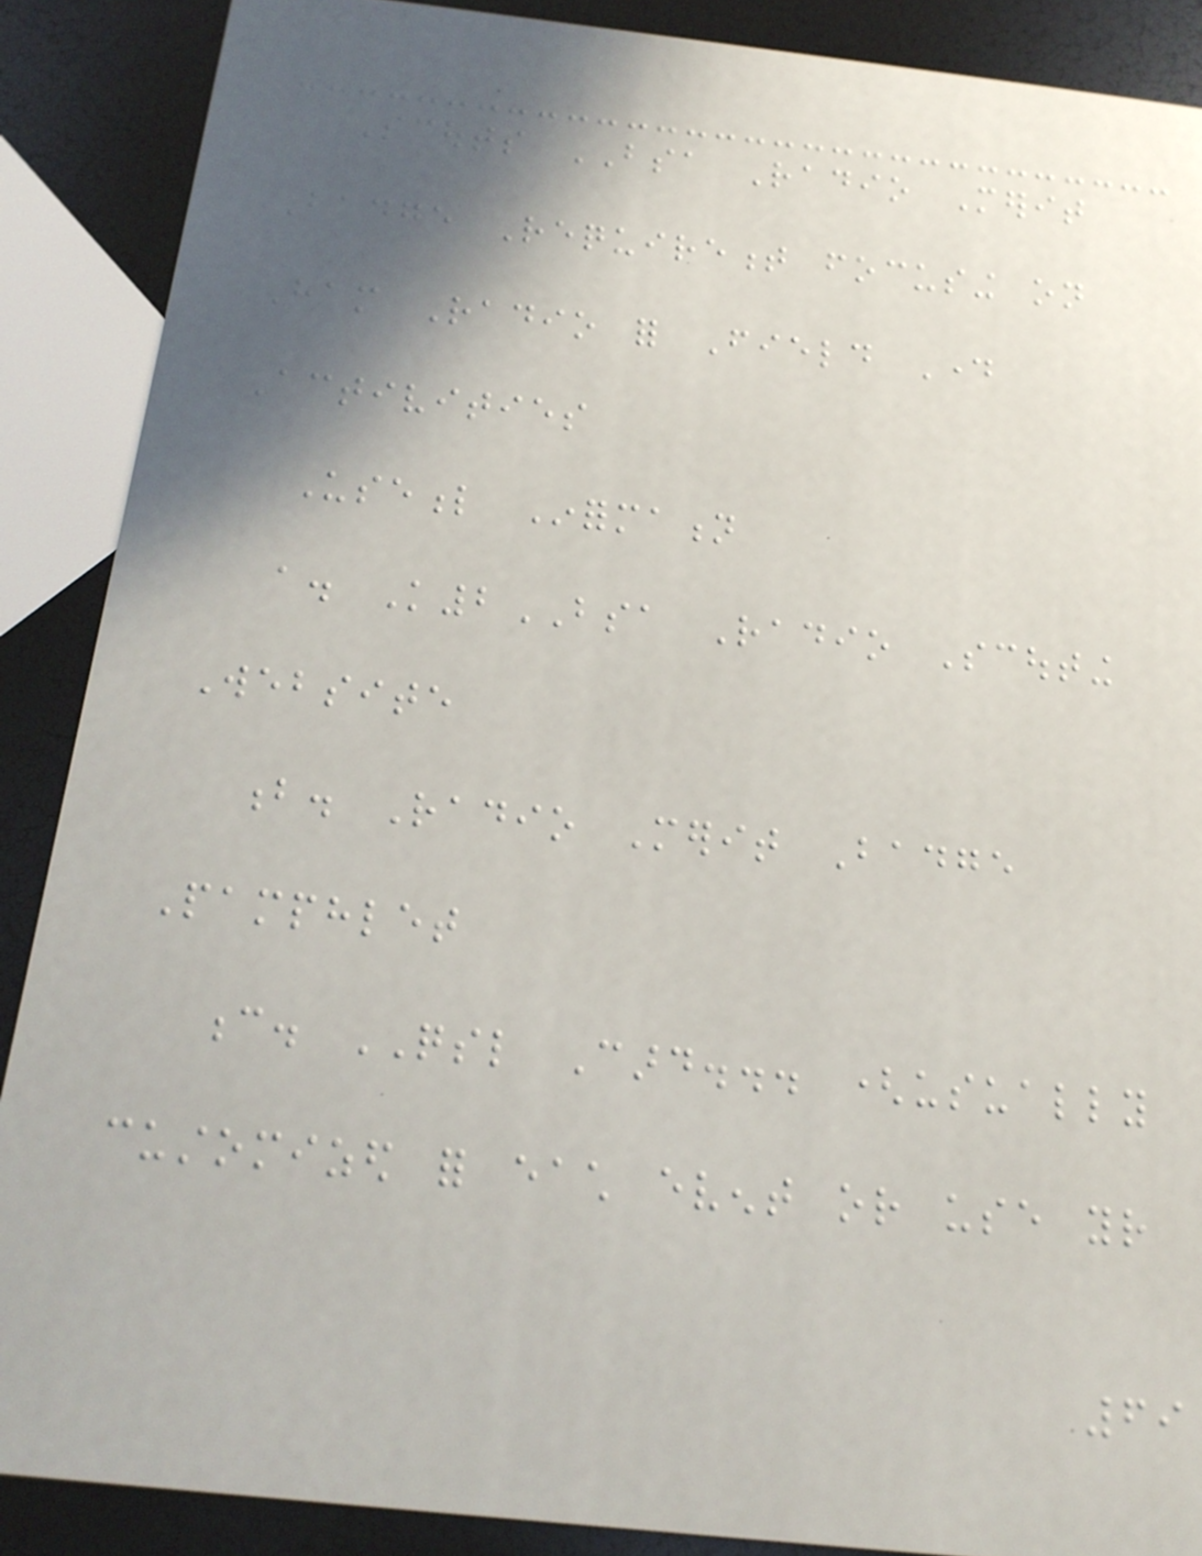Scouts BSA Radio Merit
Badge Requirement focusing on
Ham Radio for Field Day
Activities
Useful Information
a. K2BSA Radio Scouting
Website
b. Radio Merit Badge
Pamphlet
c. QSL Card... (usually
customized for each event or use your
69
